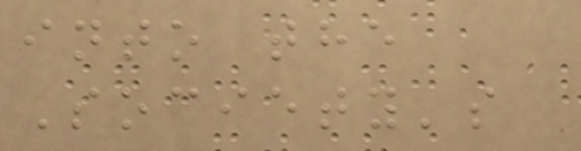into the
Society's
